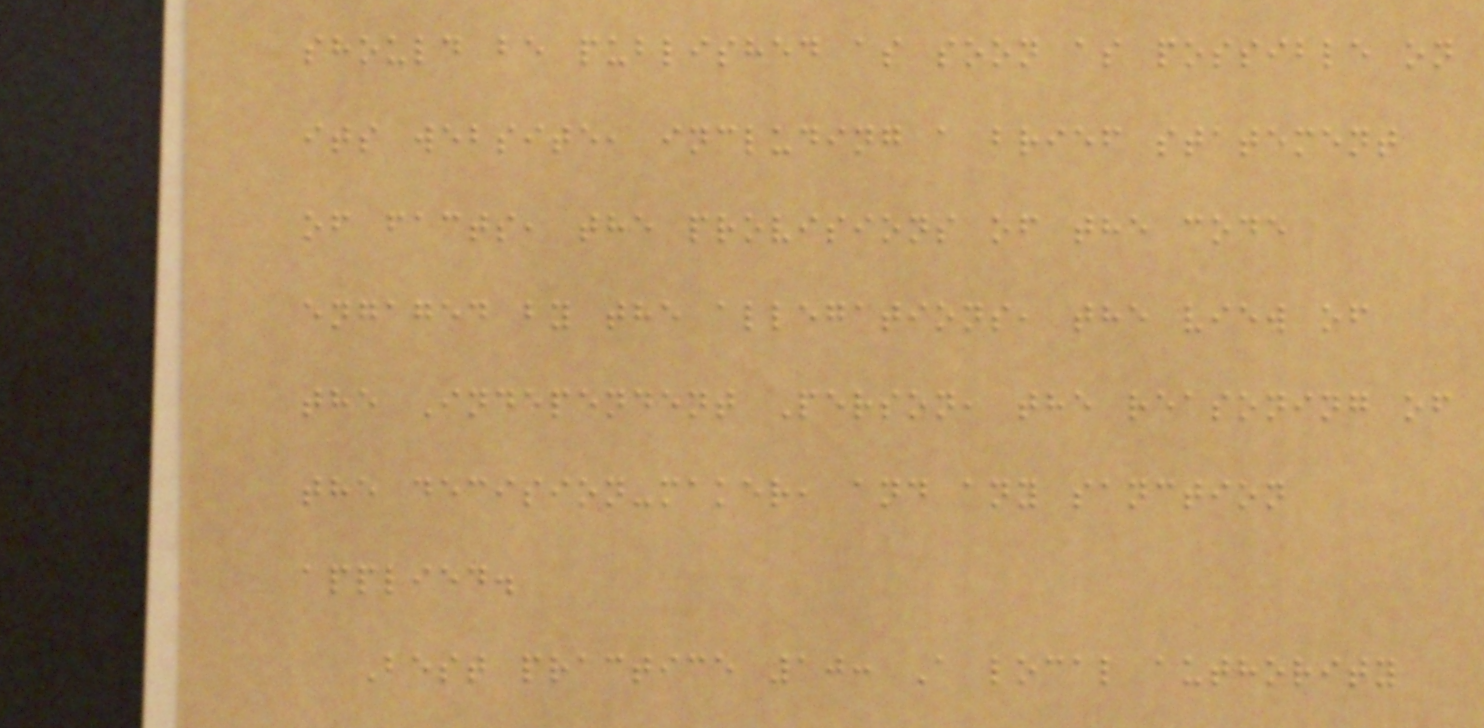should be published as soon as possible on
its website, including a brief statement
of facts, the provisions of the code
engaged by the allegations, the view of
the Independent Person, the reasoning of
the decision-maker, and any sanction
applied.
Best practice 10: A local authority
